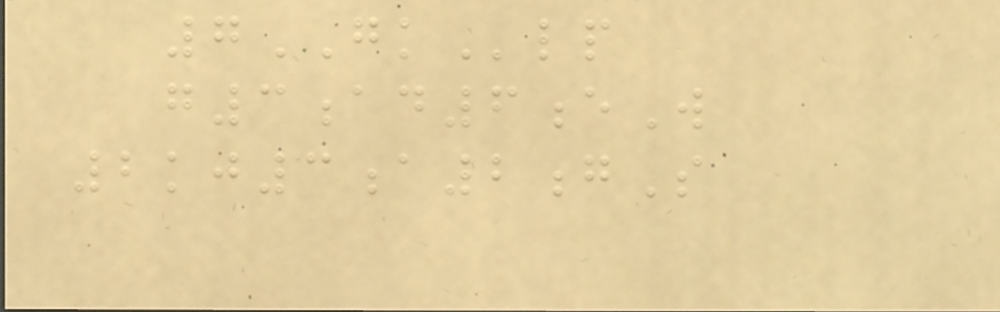7GKlp
g3ad6eW
2kj3a2gS
